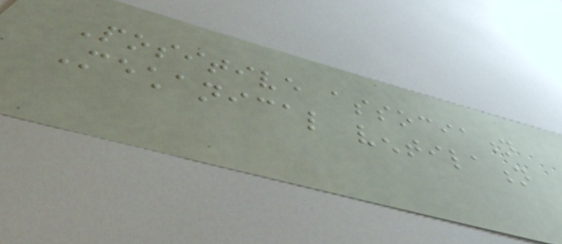Positive association
Mechanical ventilation
